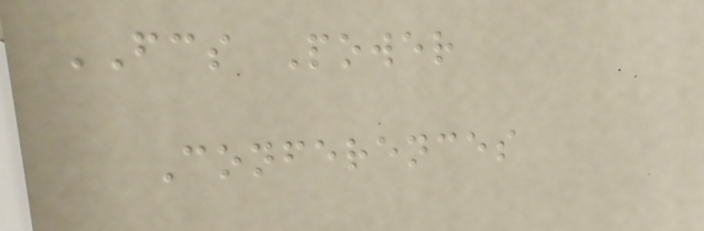FCS Power
Conferences
